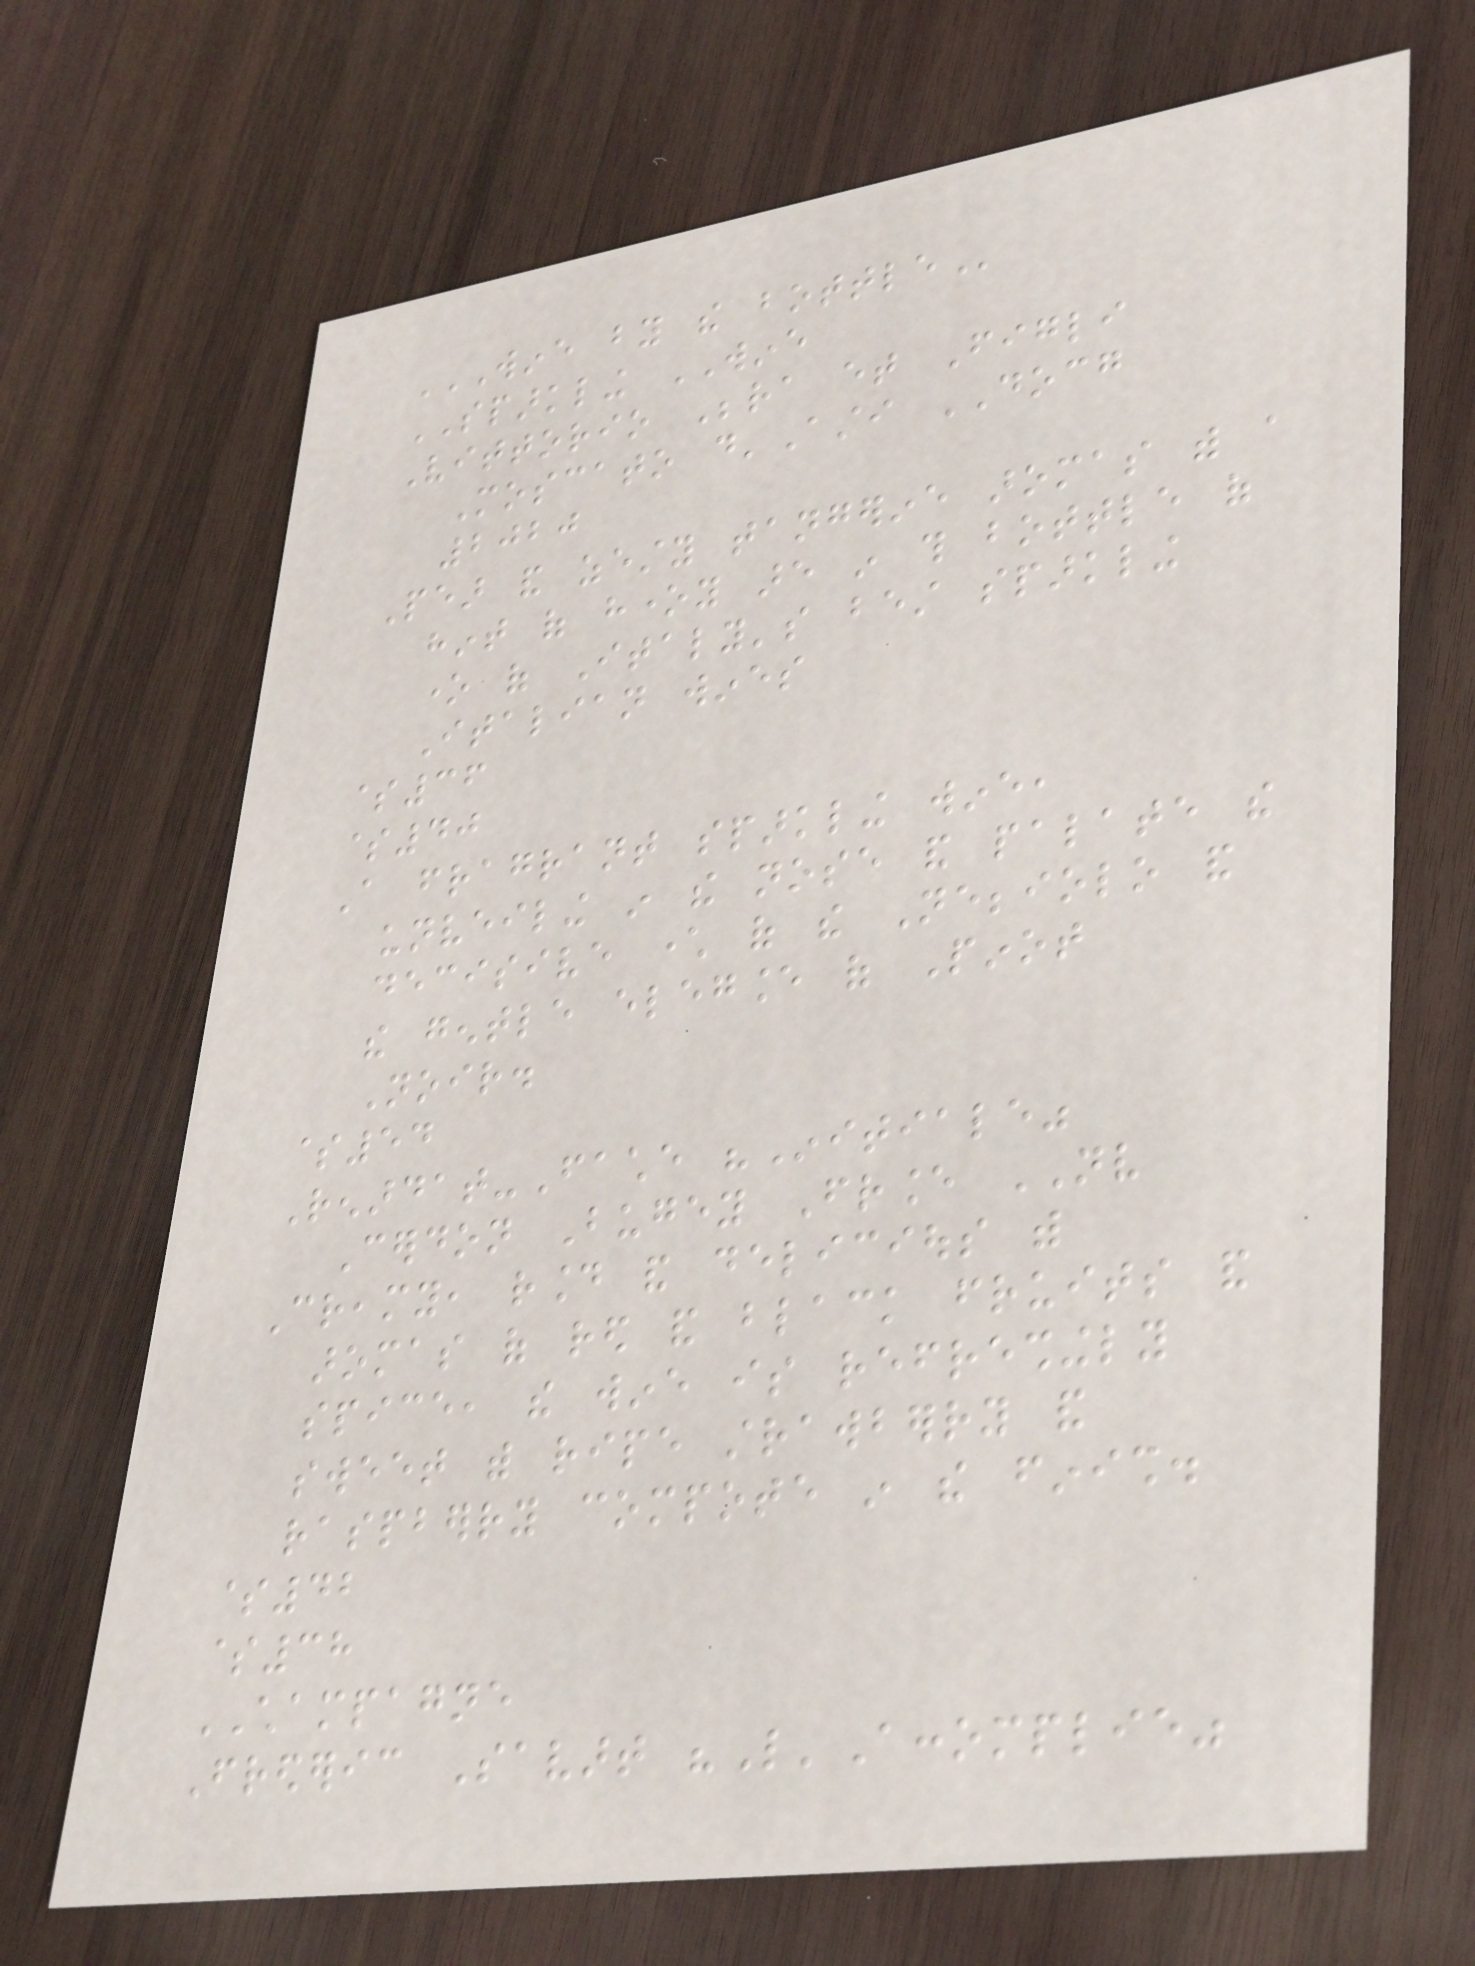WINE BY THE BOTTLE
SPARKLING WINE
Vittorio Bera et Figli
Moscato d'Asti DOCG
2020
Pear and zesty tangerine aromas with a
hint of honey are in this bottle of
one of Italy's best sparkling
Italian wines
$36
$40
A fragrant sparkling wine,
unveiling in the nose and palate the
decisive character of the Nebbiolo and
the gentle elegance of Pinot
Noir.
$54
Renardat-Fache "Initiale"
Cerdon Bugey France NV
Creamy, round and delicious with
aromas of red and black fruits and
spice, the wine is refreshingly
sweet with ripe strawberry and
raspberry compote in the finish.
$42
$38
CHAMPAGNE
Frederic Savart "L'Accomplie"
